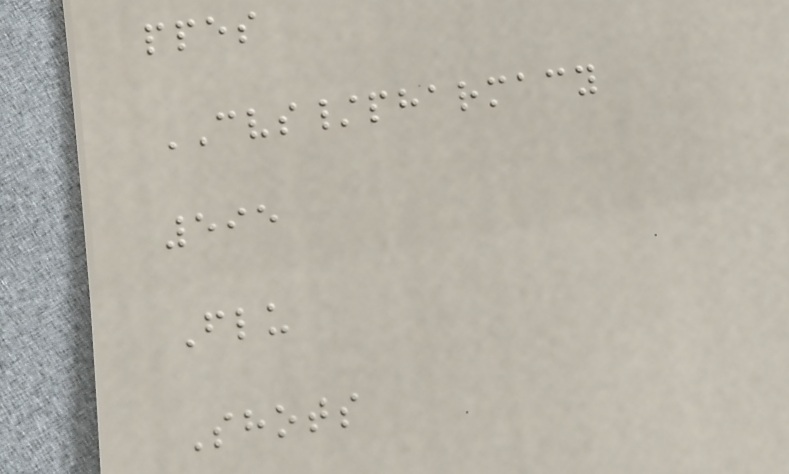ppes
CVS/pharmacy
595
Flu
Shots
